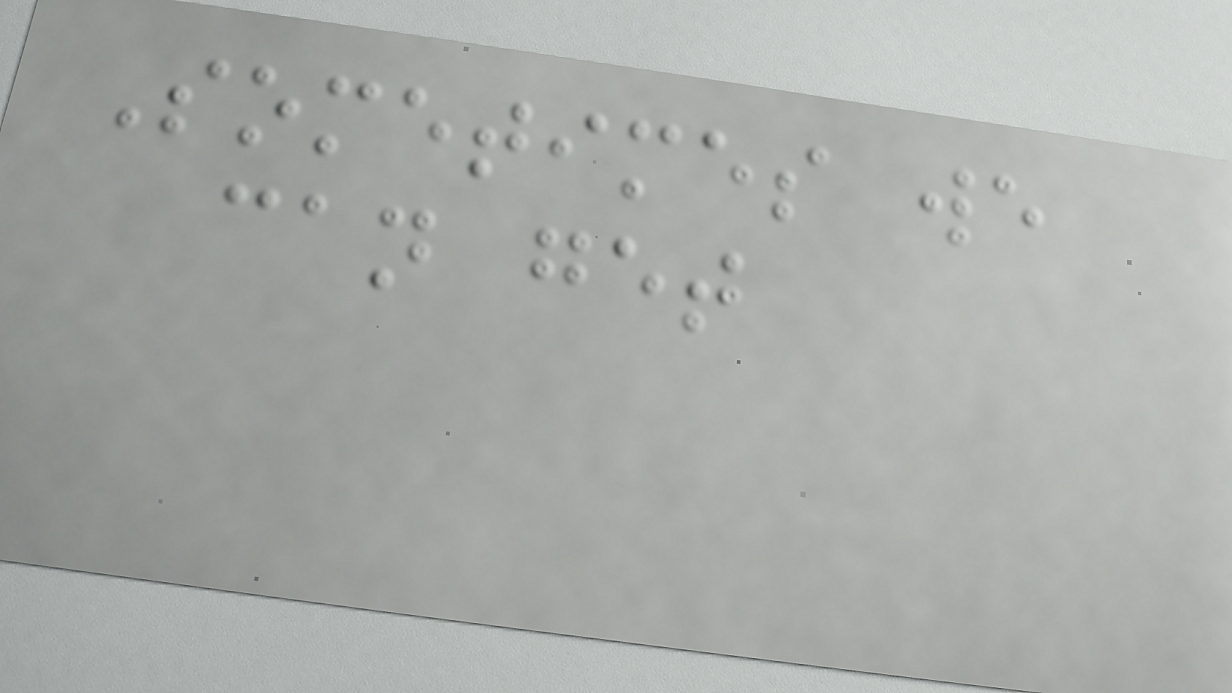Sometimes we
can get
